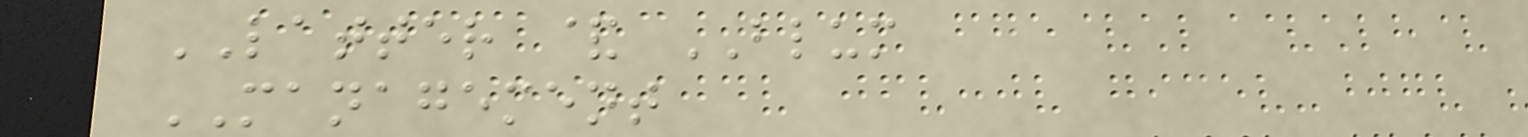LATTER & BLUM
MANAGEMENT
